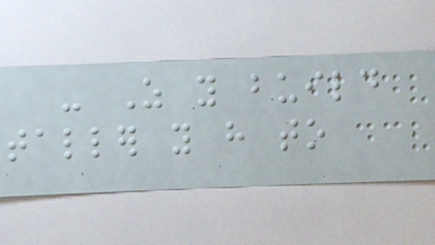- As you build
taller you have to
